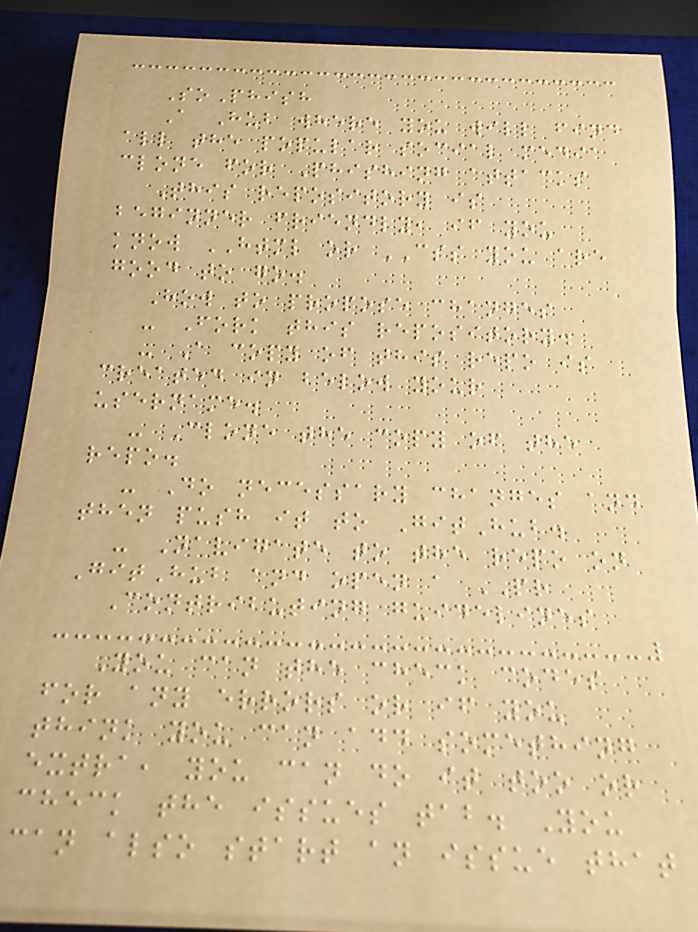SoPhish
A Hub where you will find
all the popular social media
clone for Phishing attacks
This repository is
beginner friendly, if you
know HTML or CSS you are
good to go.
How to propose changes
- Fork this repository.
- A copy of this repo is
created in below your
username.
- Clone the copy of the
repo.
- Do necessary changes and
then push it to GitHub.
- Navigate to the repo on
GitHub and open a PR
Contributing guidelines
You can the check codes
for any errors or if you
think you can add something
extra, you can do it too or
check the issues tab. You
can also start an issue that
